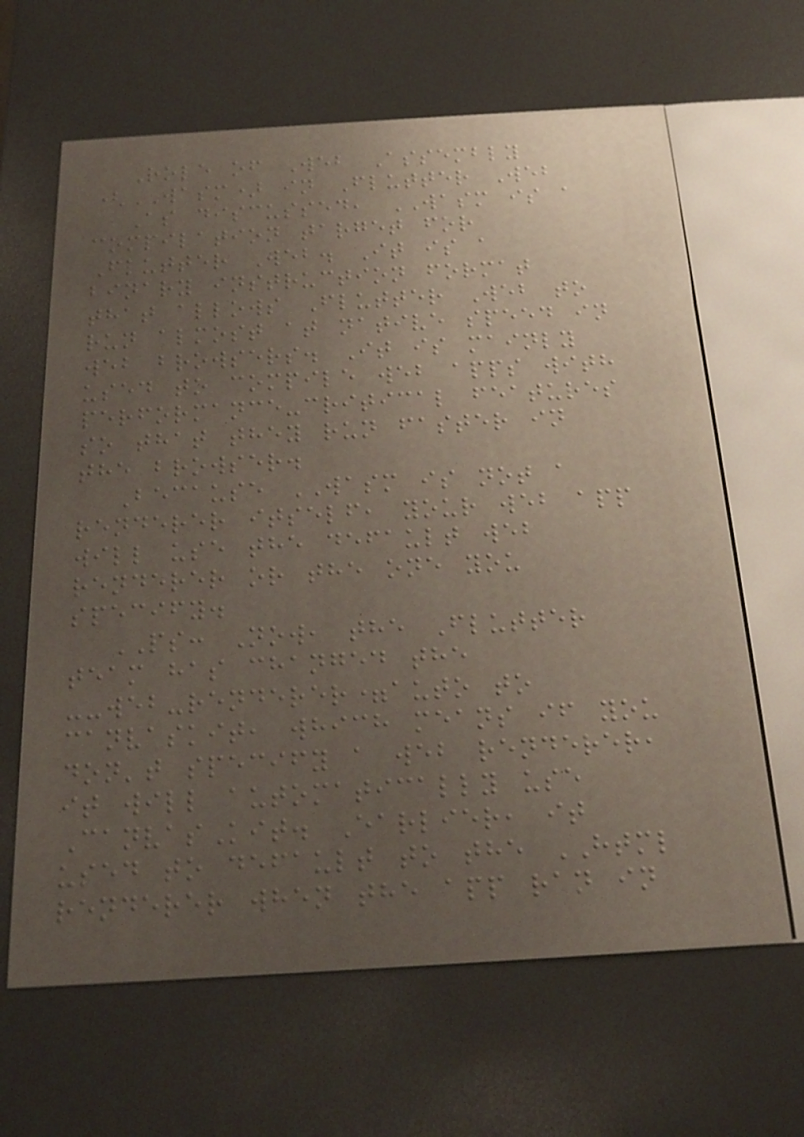Role of Web Assembly
(WASM) in Flutter Web
As discussed, WASM is a
compilation target for
Flutter Web. It is a
binary instruction format
that allows Flutter Web to
run almost at native speed in
web browsers. It is mainly
used to compile web apps with
performance-critical features
so that they run faster in
the browser.
Because WASM is not a
renderer itself, your web app
will use the default web
renderer or the one you
specify.
PS: Now, the Flutter
team has changed the
--web-renderer=auto to
canvaskit, which means if you
don't specify a web renderer,
it will automatically use
CanvasKit. Earlier, it
used to default to the HTML
renderer when the app ran in
